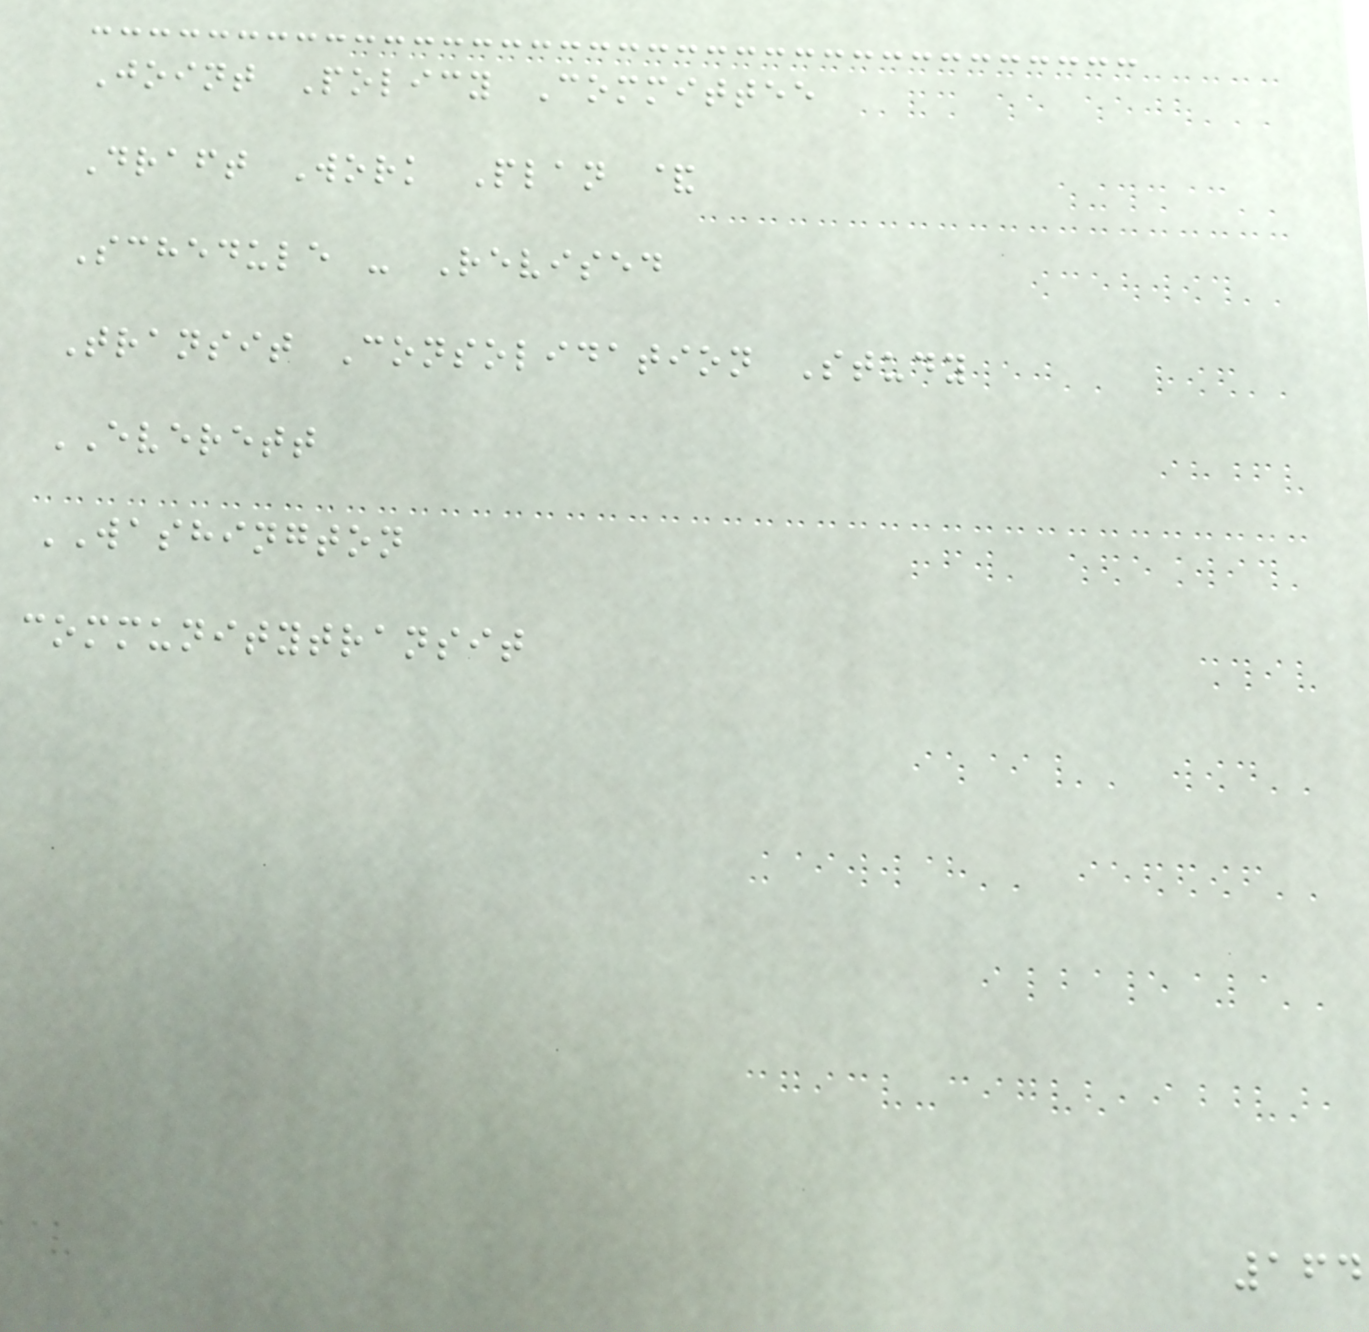Joint Policy Committee
Draft Work Plan &
Schedule - Revised
Transit Consolidation Study
EVERETT
WASHINGTON
communitytransit
164
